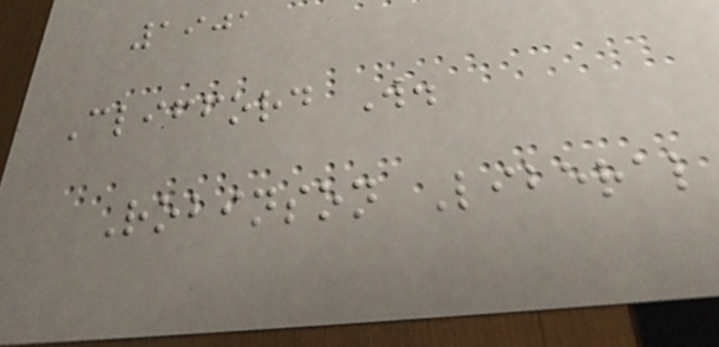1901
Clifford W.
Robinson Liberal
